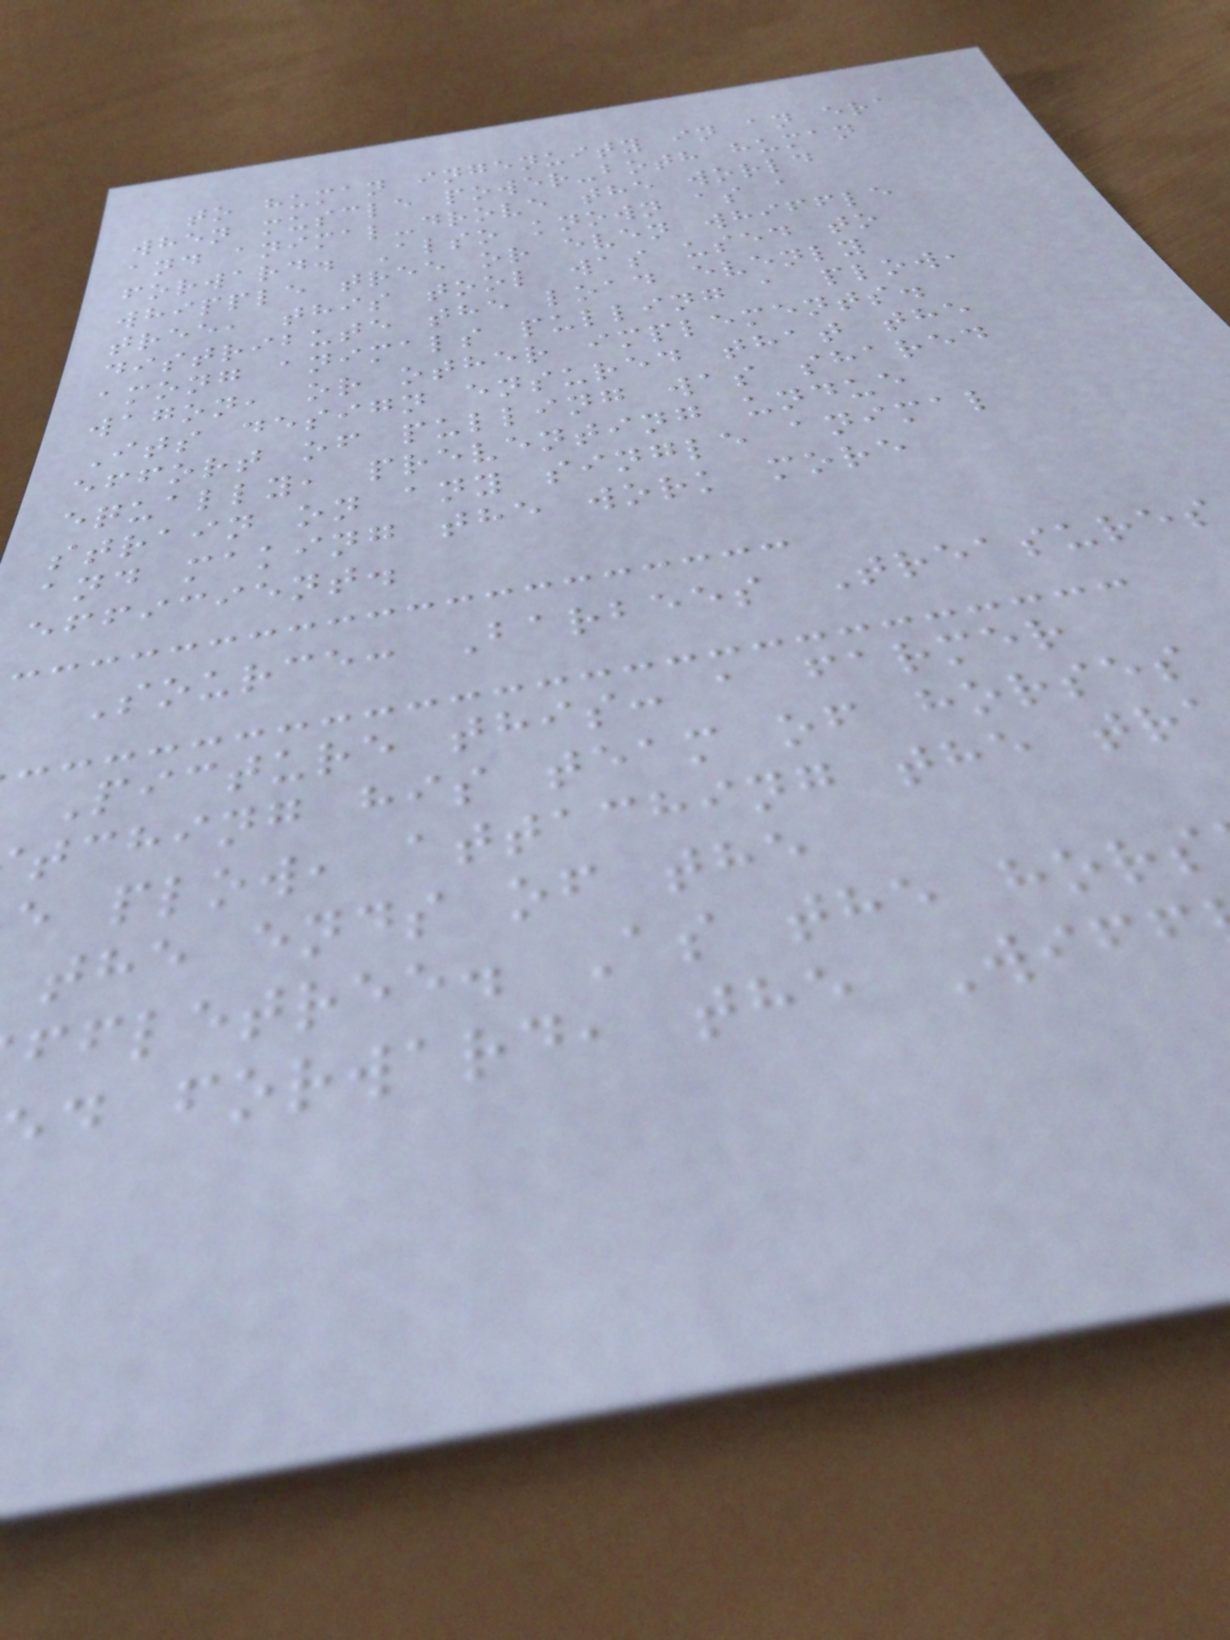to human ingenuity in an era
when muscle power-both human
and animal-drove the world
forward. Also known as a
whipple tree or even whiffle
tree, this tool was used to
distribute the load evenly
among animals pulling a plow,
wagon, or other implements.
Its design ensured that the
effort of pulling was shared
equally, preventing undue
strain on any single animal
and making the work more
efficient.
Source: Barbees Treasures
Picture this: a farmer
tching his team of horses
e plow, attaching the tr
the ends of the
ffletree. As the hors
d forward, the Wiff
